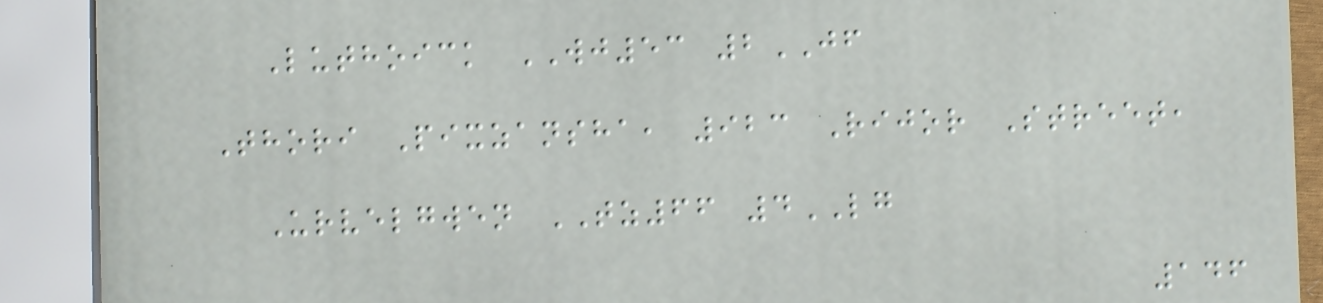Luthoick WJ53 2JF
Thori Pixzansha, 923 Rijor Street,
Urvelgwen TZ66 4LG
146
